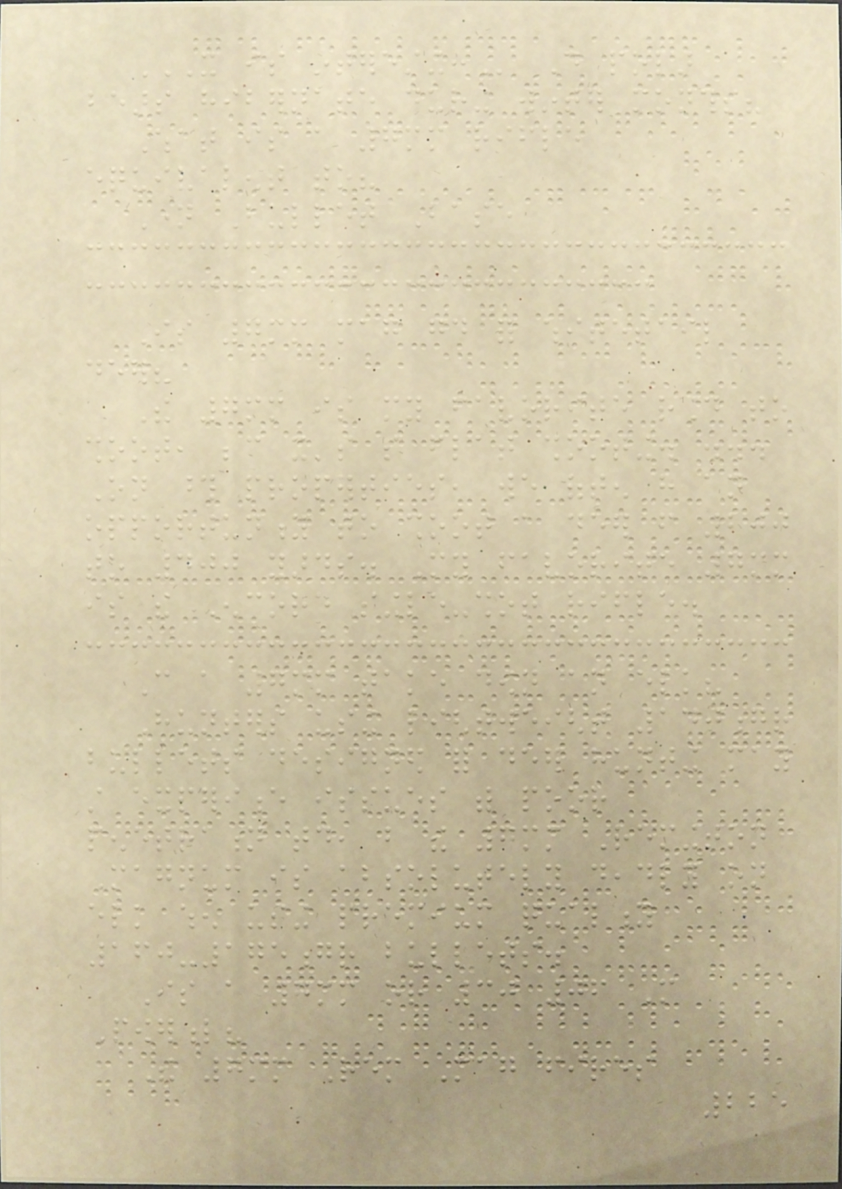IT IS INTERESTING: Do polar
bears hibernate during winter months?
What is a 7mm rifle
equivalent to?
Name Bullet Base
Is 7mm mag good for whitetail
deer?
The 7mm is my favorite round to
shoot, because it's so flat shooting. ...
On those properties, we often have an
opportunity to shoot a deer from 200
to 400 yards. My favorite 7mm
is the Encore single-shot rifle.
Can a 7mm take down an elk?
Hunters using lightweight 140gr
bullets designed for deer hunting may
still experience issues with poor
penetration today, but the 7mm Remington
Magnum is absolutely deadly on
elk when using premium quality
160-175gr bullets.
Is a 7mm or 30 06 More
Powerful?
The 7mm Rem Mag fires
225
